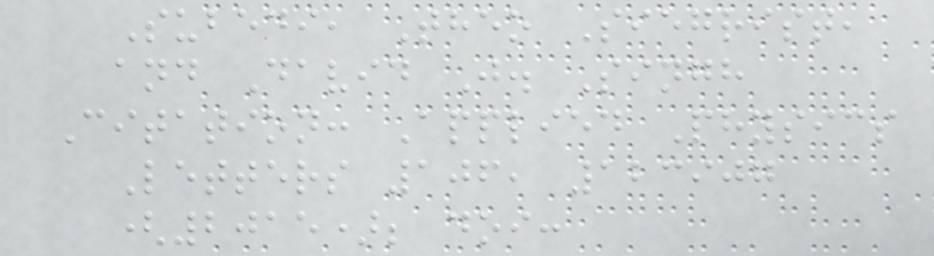Subedi, Theo Siegrist,
and David J. Singh
Citation: Applied Physics
Letters 106, 123907
(2015); doi:
